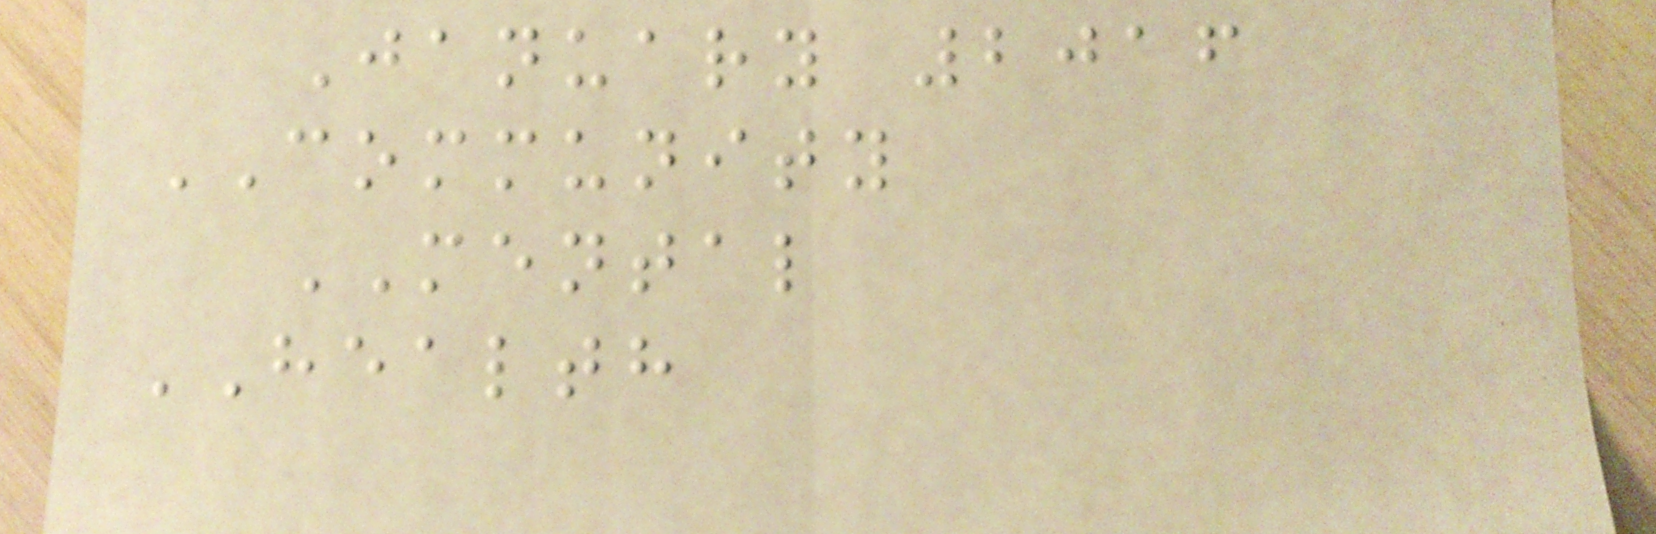January 2016
COMMUNITY
MENTAL
HEALTH
